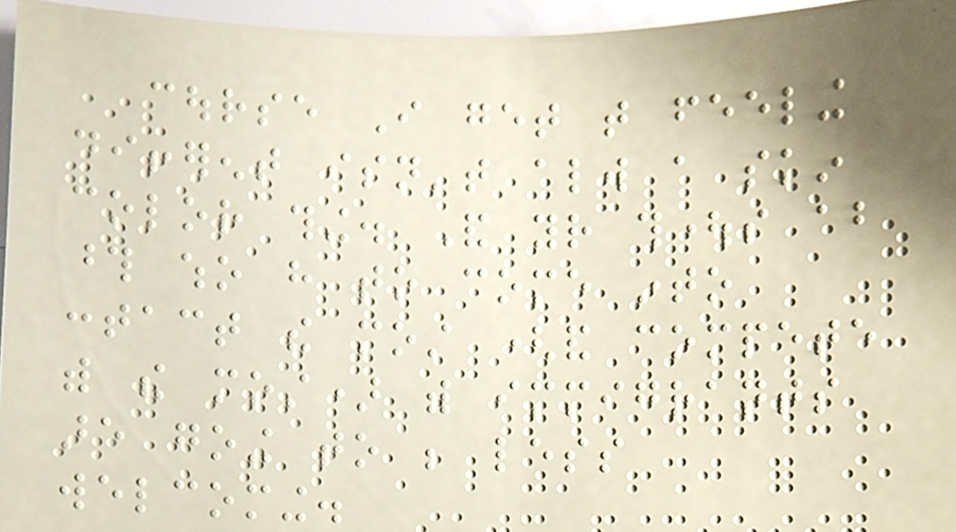course I get that feeling
different isn't always a skin
color thing. And your thoughts about
those who have to come into
contact the most (and compete
with the most) with immigrants
are going to be less
welcoming.
